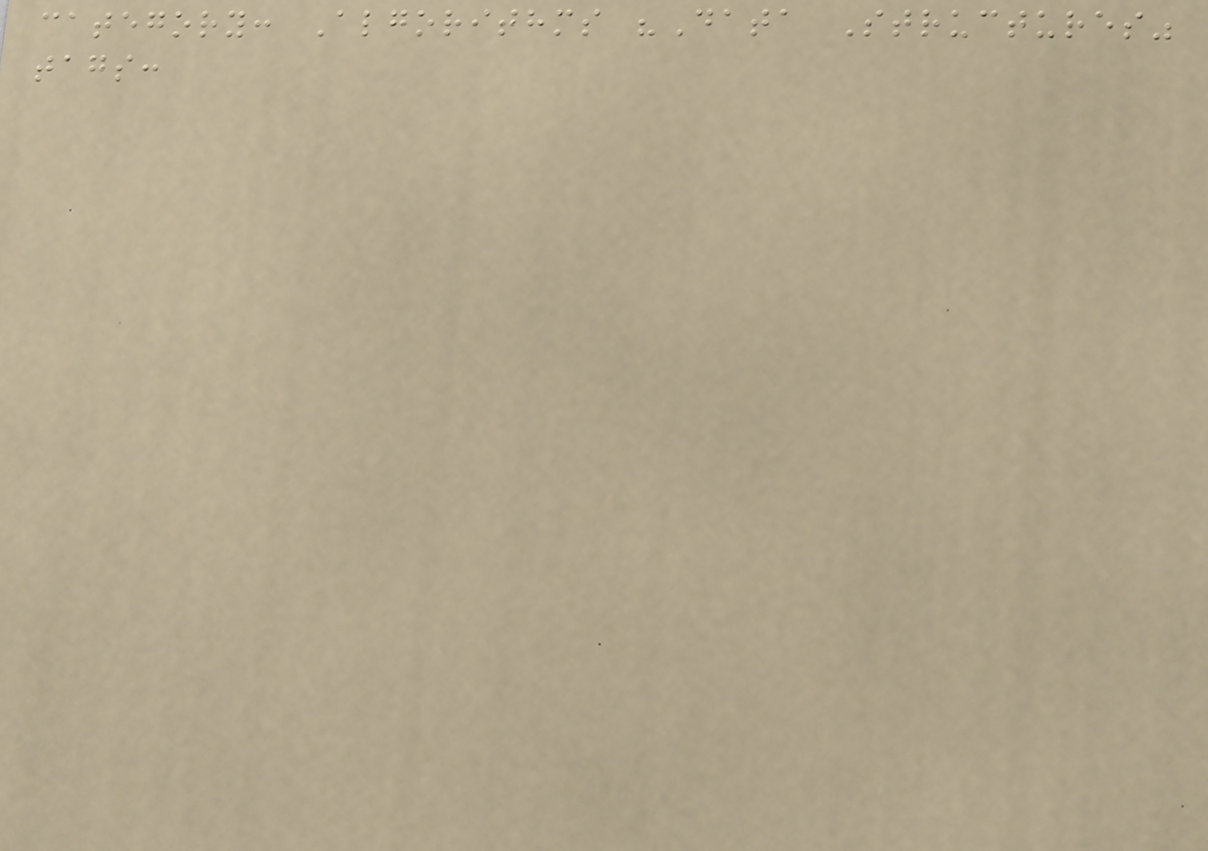category: Algorithms "Data Structures"
tags:
